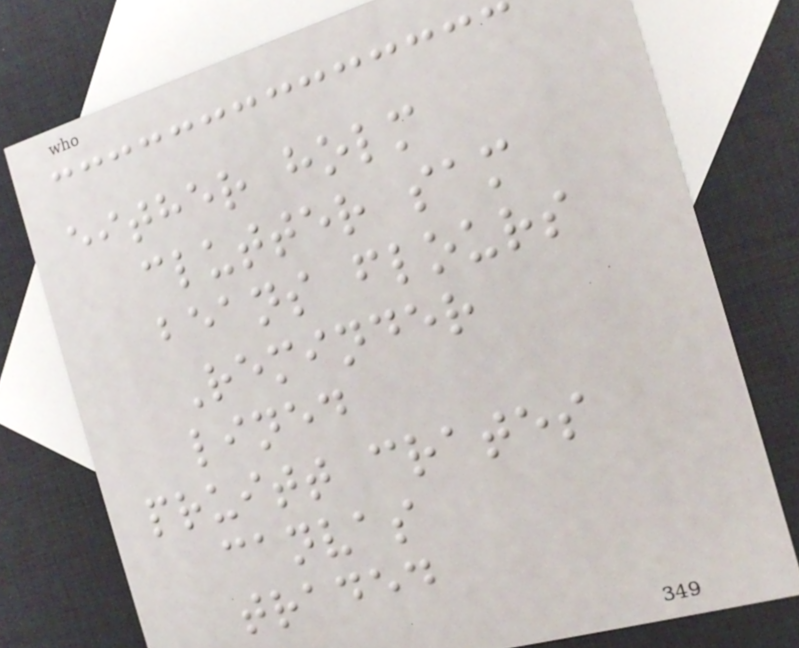either holm
clutter sam
beans flours
Reminder
lined
pruitt crates
canvas
traded
